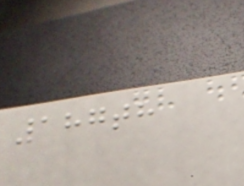187th
